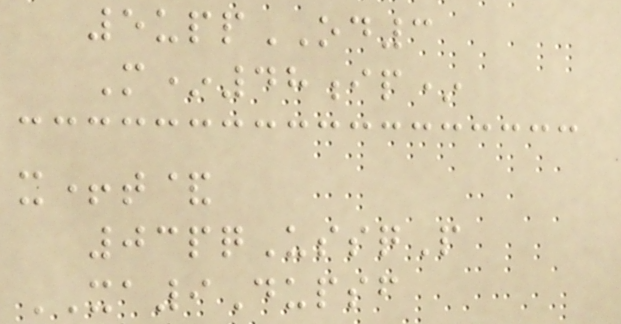5uppOD3
M*48ip*
x+t&
03pqUssqP
XA9Dupsf
